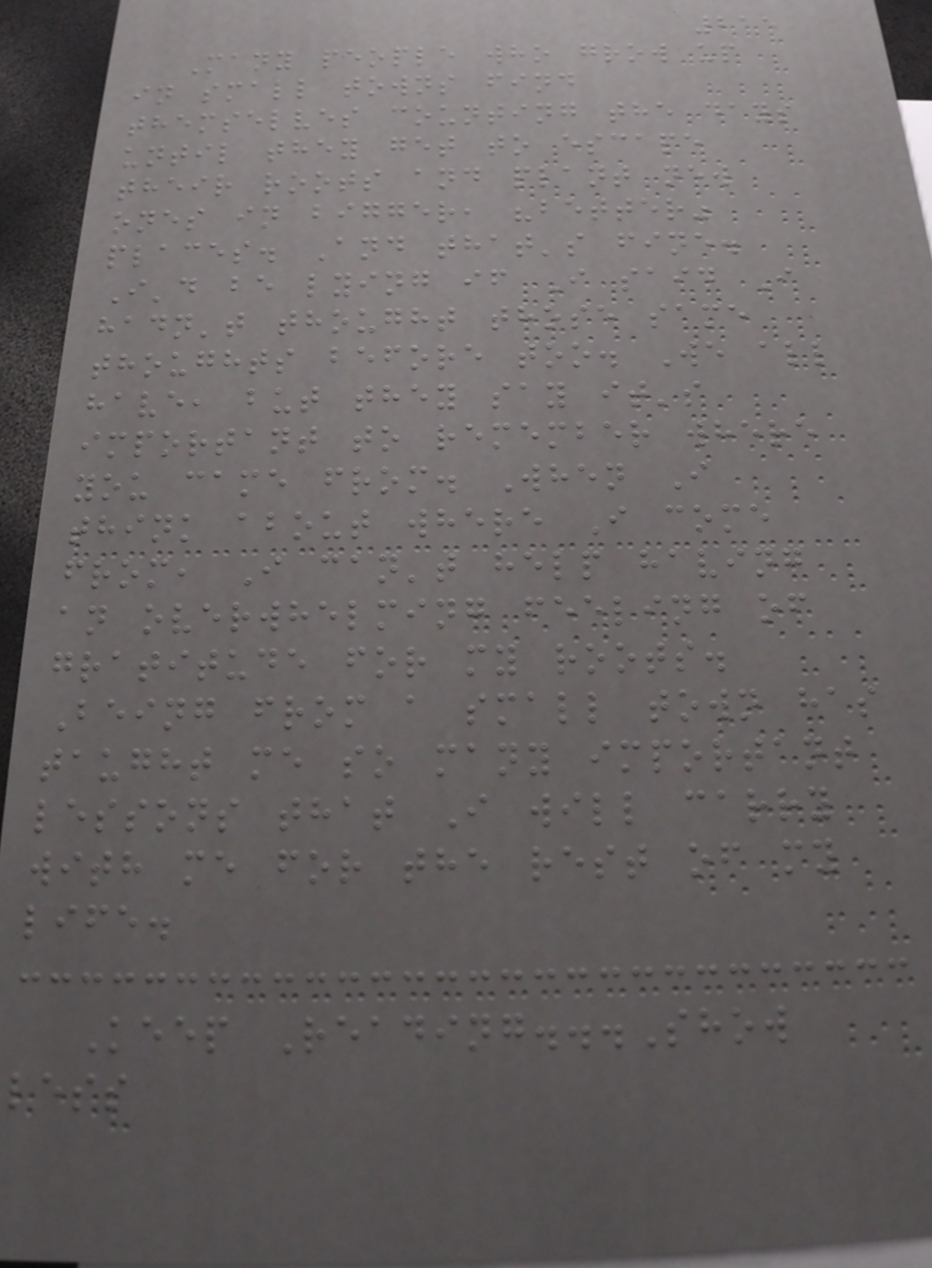215
Many people who grow up
in small towns find
themselves counting the days
until they get to escape
their roots and plant new
ones in bigger, "better"
places. And that's fine.
I'd be lying if I said I
hadn't thought those same
thoughts before too. We all
have, but they say it's
important to remember where
you came from. When I
think about where I come
from, I can't help having
an overwhelming feeling of
gratitude for my roots.
Being from a small town has
taught me so many important
lessons that I will carry
with me for the rest of my
life.
Keep Reading...Show
less
